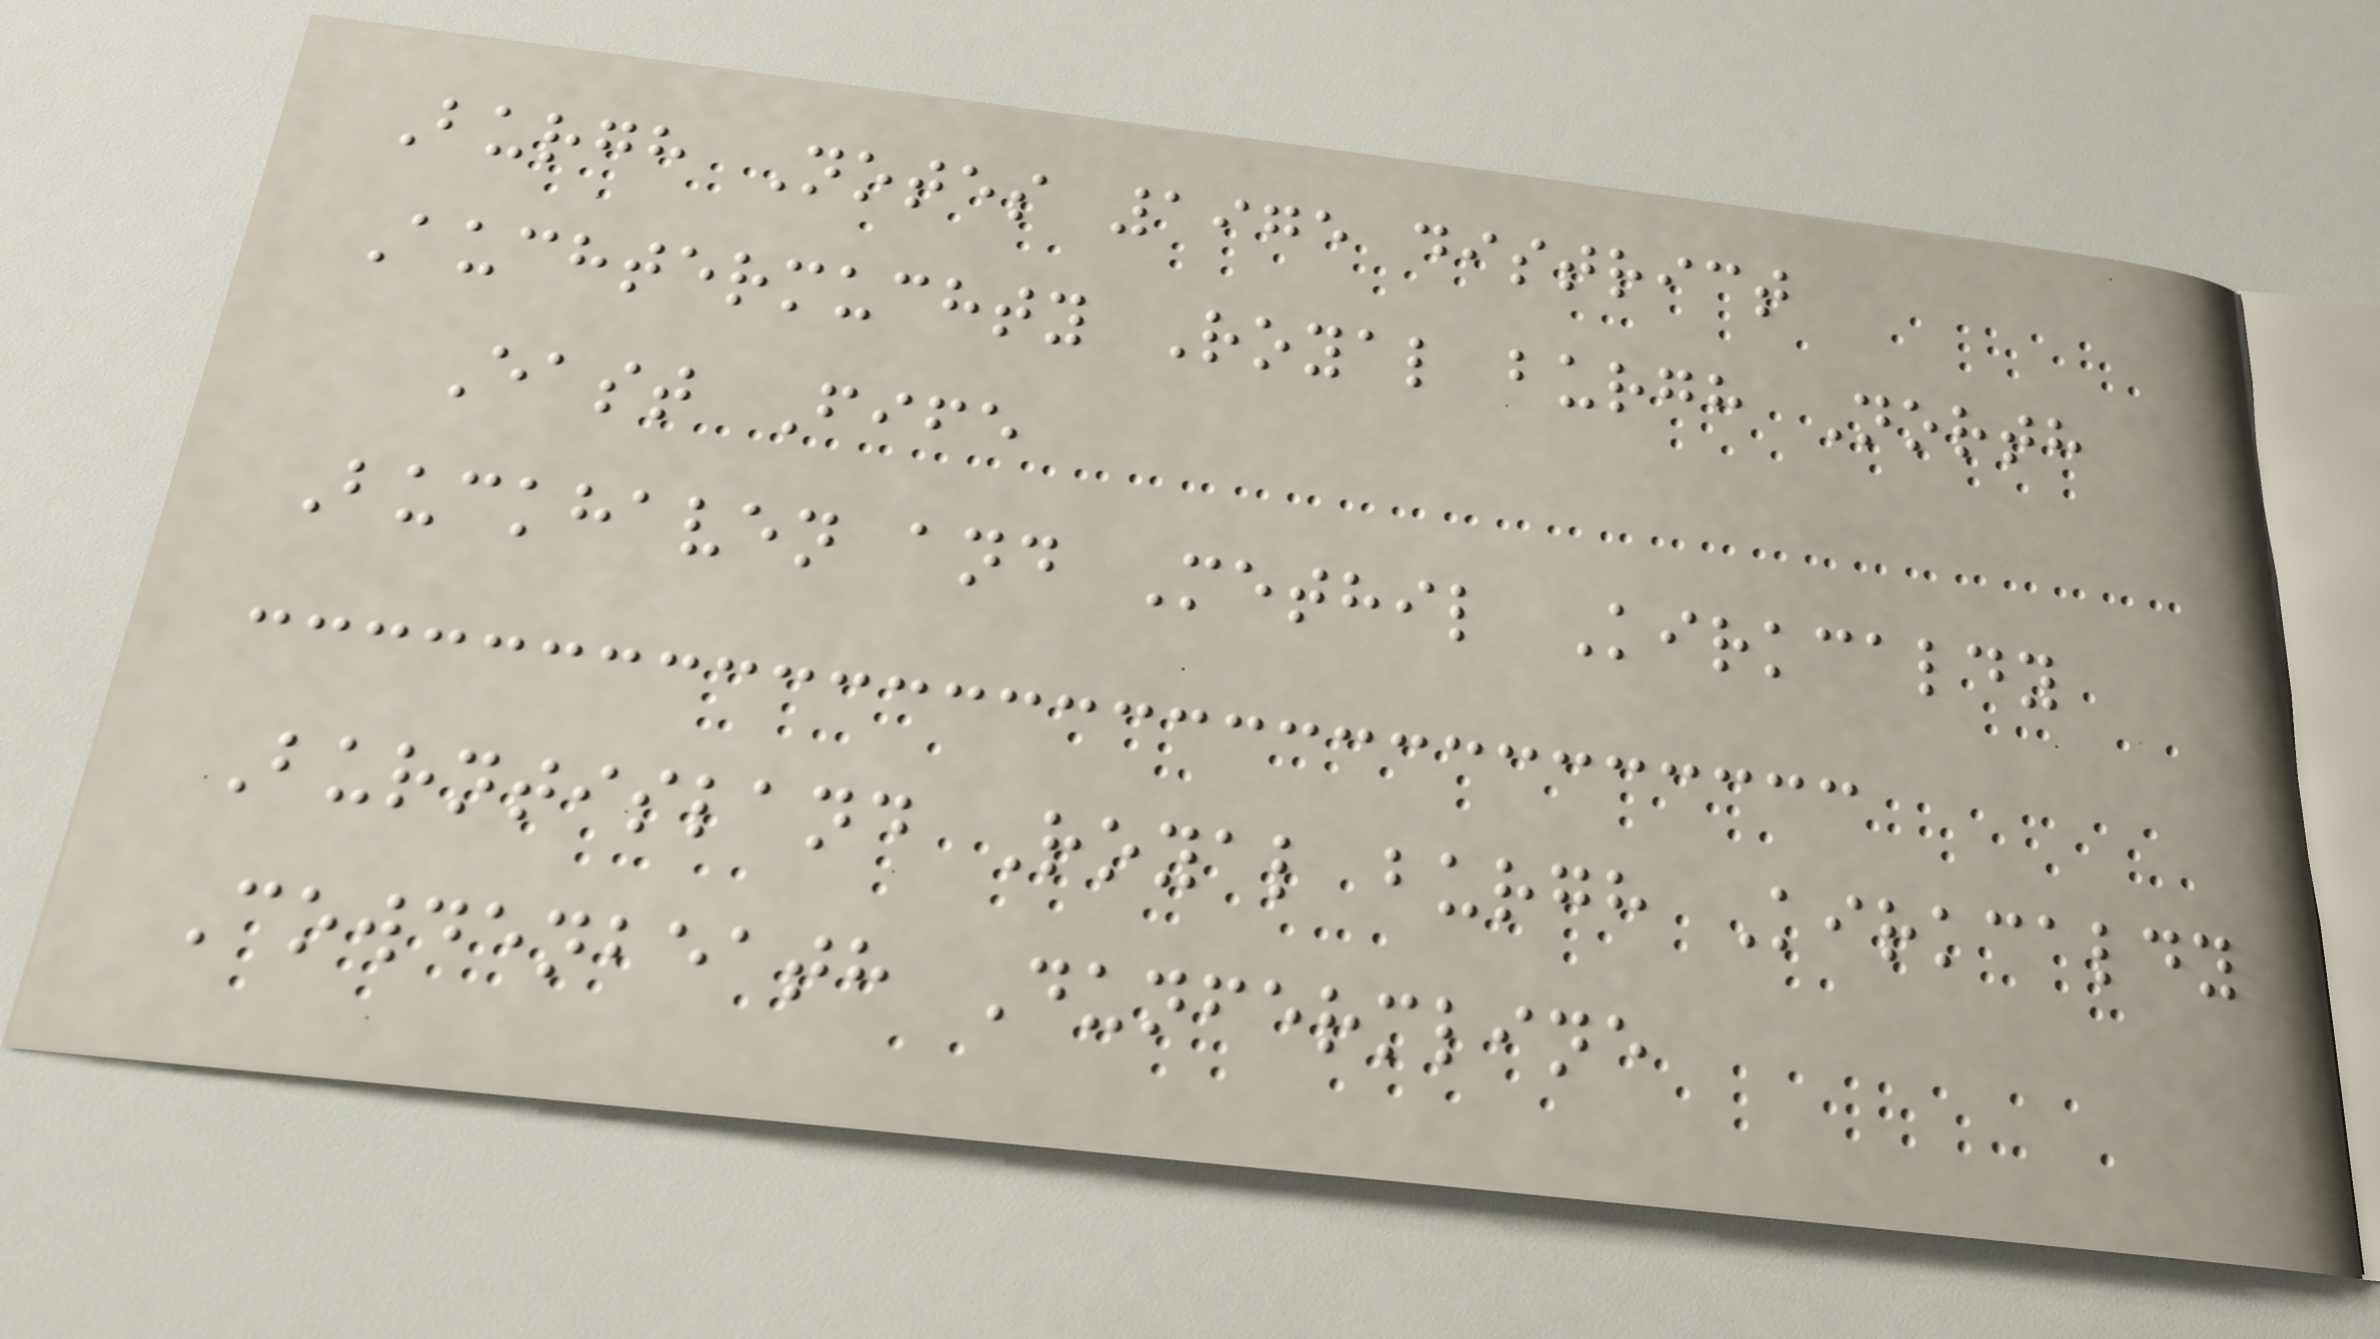Burgh Notes 1975 district
Auchtermuchty Royal burgh North
East Fife
Buckhaven and Methil Kirkcaldy
Burntisland Royal burgh Kirkcaldy
Cowdenbeath Dunfermline
